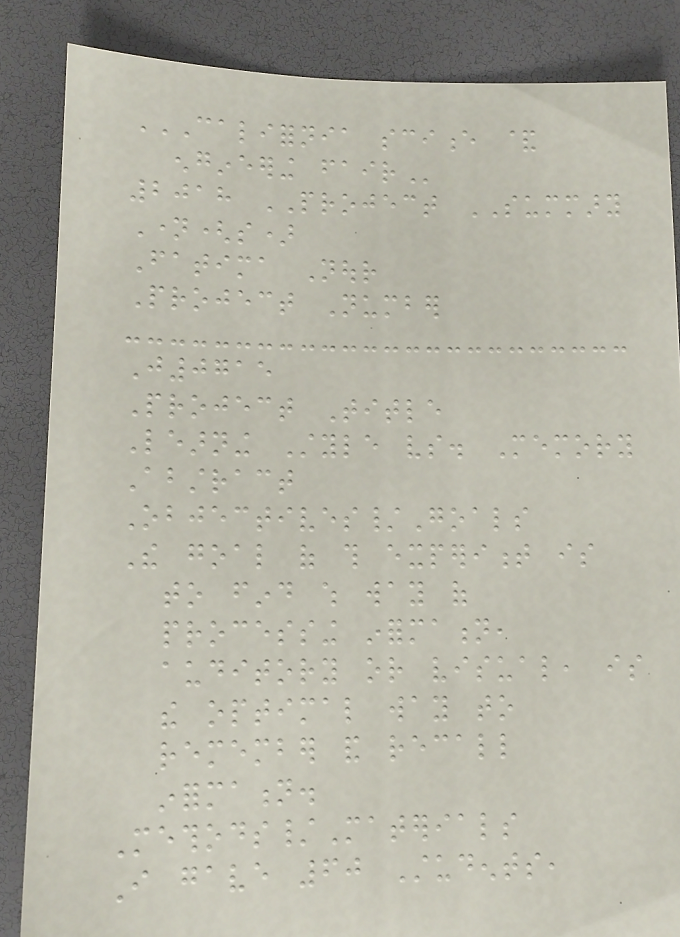CALIFORNIA SCIENCE &
ENGINEERING FAIR
2018 PROJECT SUMMARY
Name(s)
Fatima Nour
Project Number
J0715
Project Title
Learning Style vs. Memory
Abstract
Objectives/Goals
The goal of this experiment is
to find which way of
processing information,
auditory or visual, is
the optimal way to
remember and recall
information.
Methods/Materials
I gave 60 Students,
